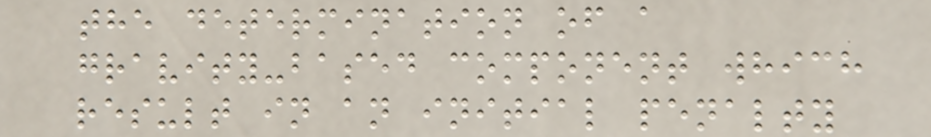the determination of a
gravity-based component which
result in an initial penalty
